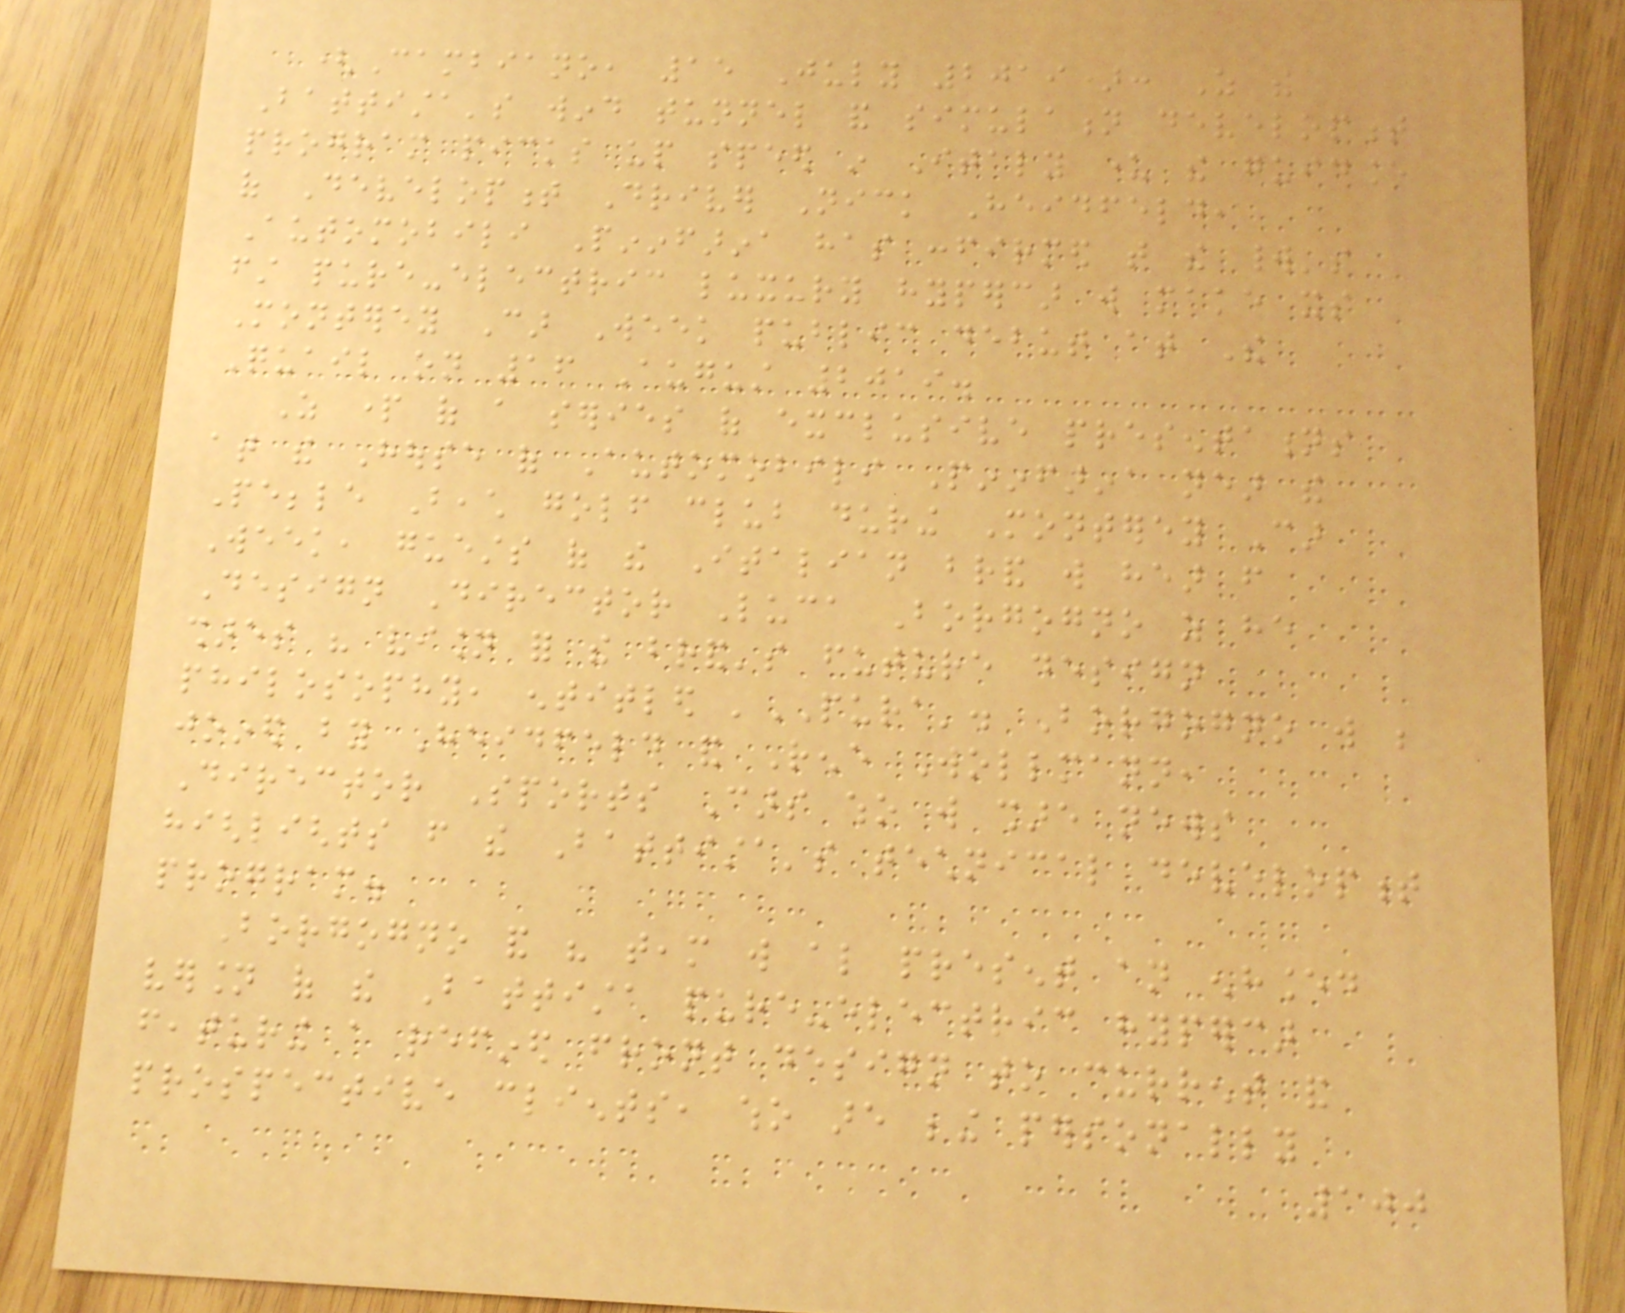(Cambiano, 15 July 2019): As the
Battista's wind tunnel and simulation development
program picks up speed in Italy under the guidance
of Development Driver Nick Heidfeld,
Automobili Pininfarina has confirmed that the world's
first pure-electric luxury hypercar will make its
Monterey Car Week public debut at The
Quail on 16 August 2019.
As part of a series of exclusive presentations
at the House of Automobili Pininfarina near the
Pebble Beach golf club during Monterey Car
Week, guests of the Italian brand will hear from
Design Director Luca Borgogno as he
shares his vision for the brand's future design
philosophy, entitled 'PURA'. Borgogno will be
joined by Heidfeld and Rene Wollmann,
Director Sports Cars who will share news
highlights from the Battista's technical development
program.
Borgogno and his team will also present an enhanced
version of the Battista pure-electric hypercar
featuring a refined front design to current and
prospective clients, who are being personally
100
